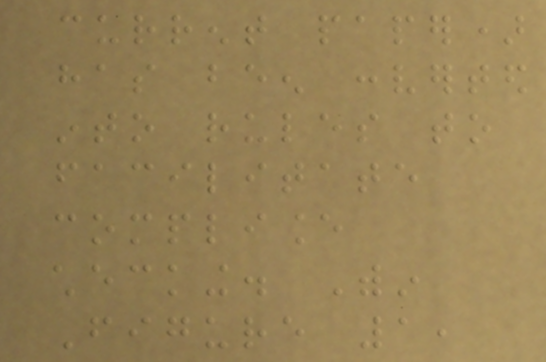current paper)
has been converted
into rules to
facilitate
compliance
checking. Within
Figure 1,
